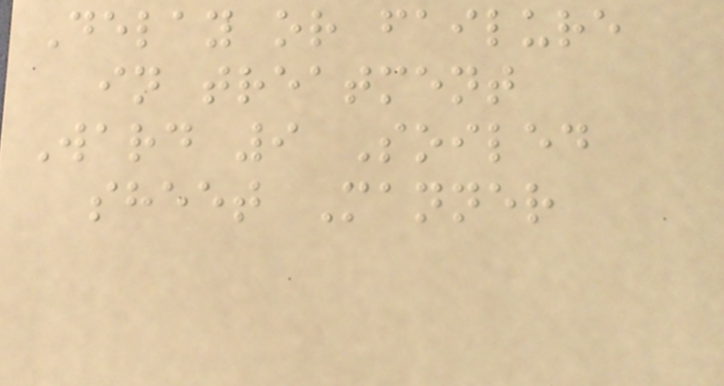Delay or failure
in treatment
Ward 9 Soiled
sheet Manner
